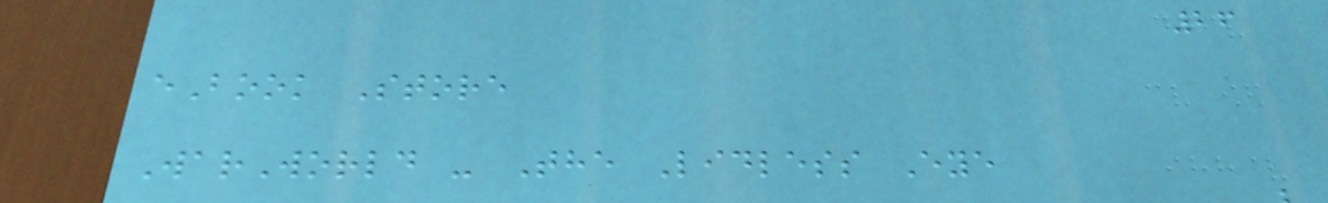26
eBook Store
WarWorld - The Lidless Eye
